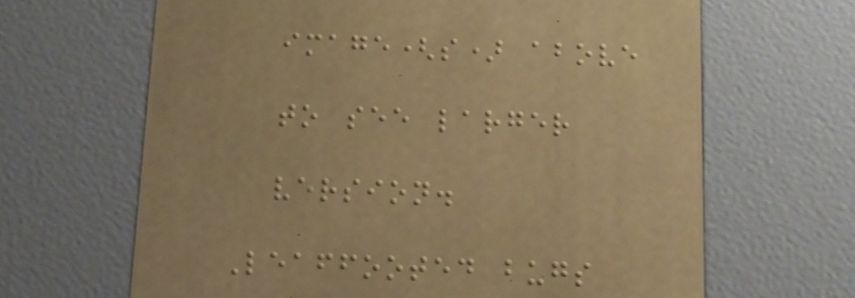image(s) above
to see larger
version.
Leaffooted bugs
